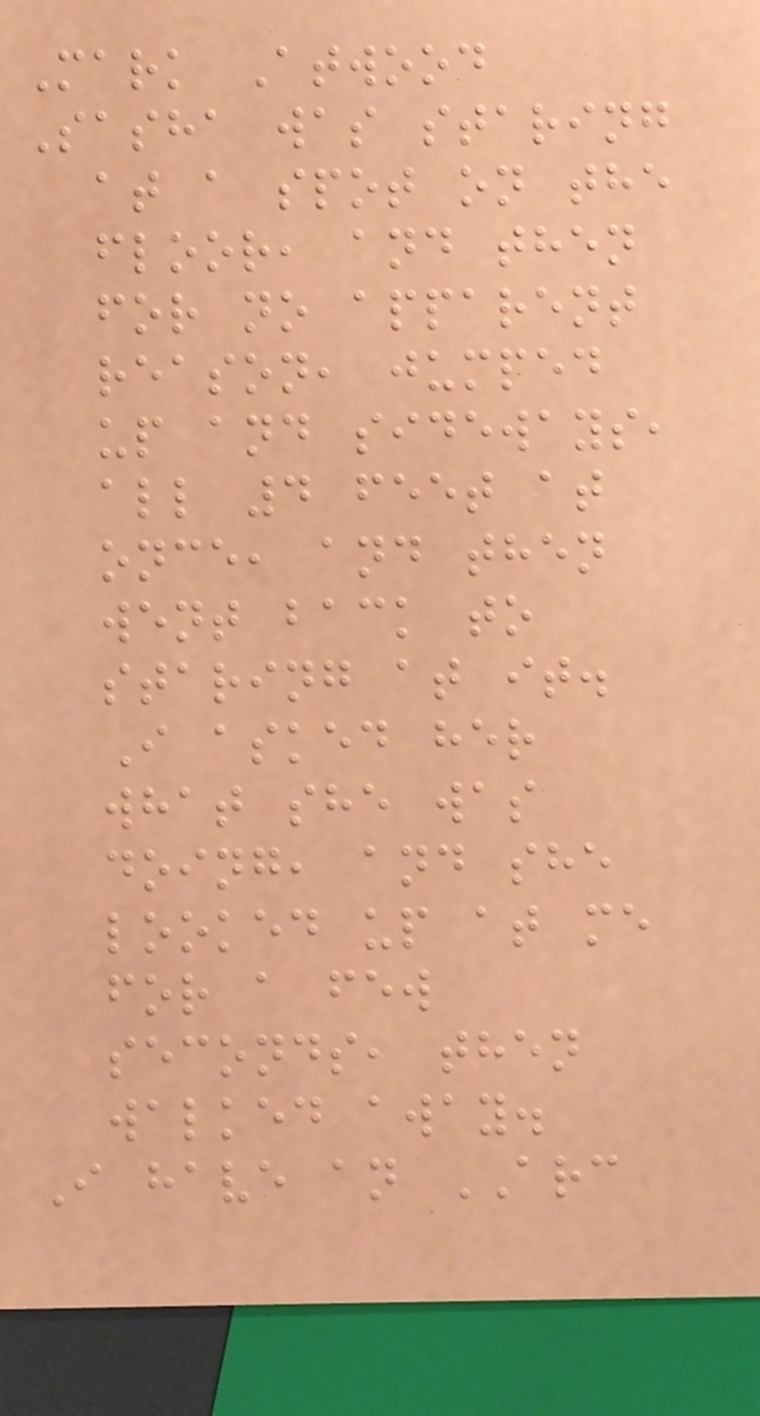Mark Atwood
Sasha was staring
at a spot on the
floor, and then
for no apparent
reason, jumped
up and sideways,
all 4 feet at
once, and then
went back to
staring at it.
I asked her
what she was
doing, and she
looked up at me
for a few
seconds, then
walked away.
I have an ARC
